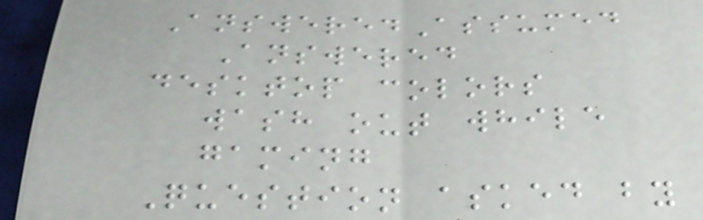AnsweredAssumed
Answered
desktop colors
wash out while
gaming
Question asked by
